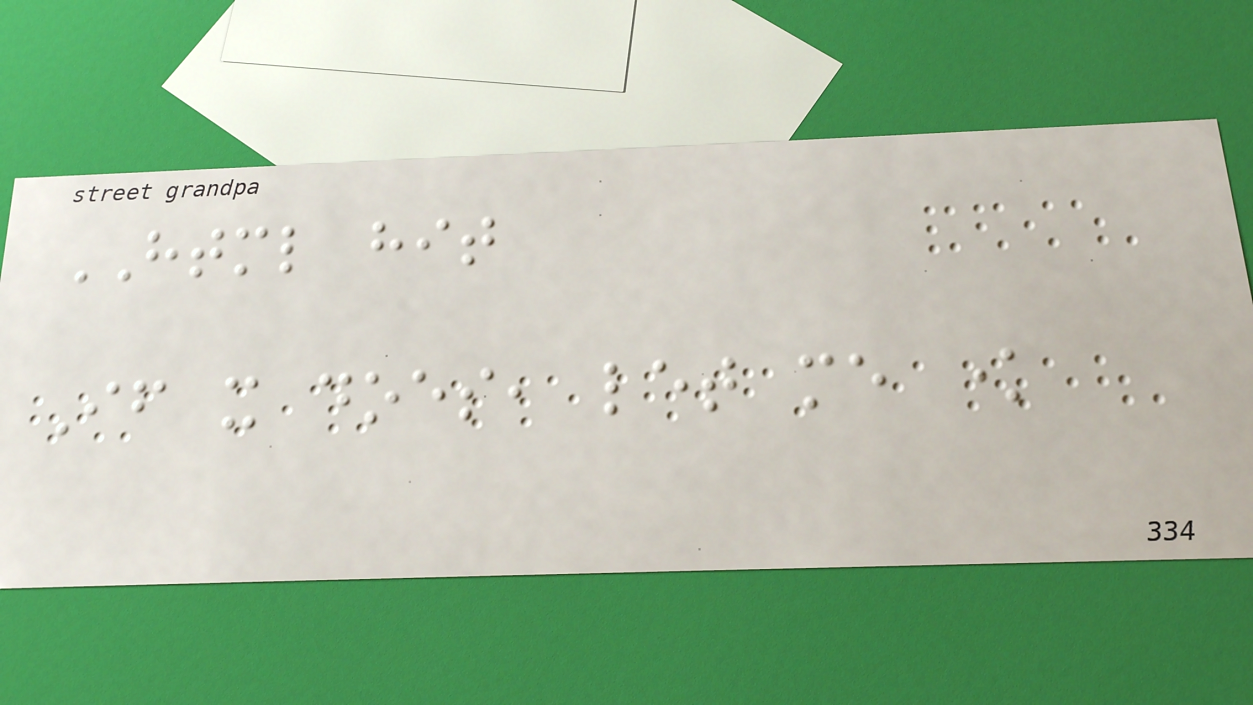HTML hit
If it does, let me know
